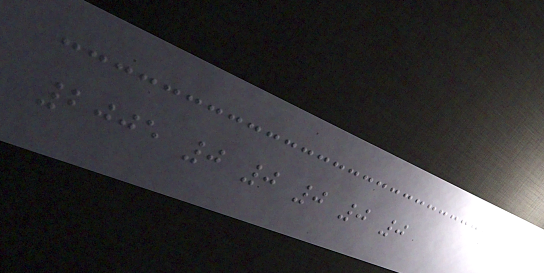2005 0 0 0 0 0
